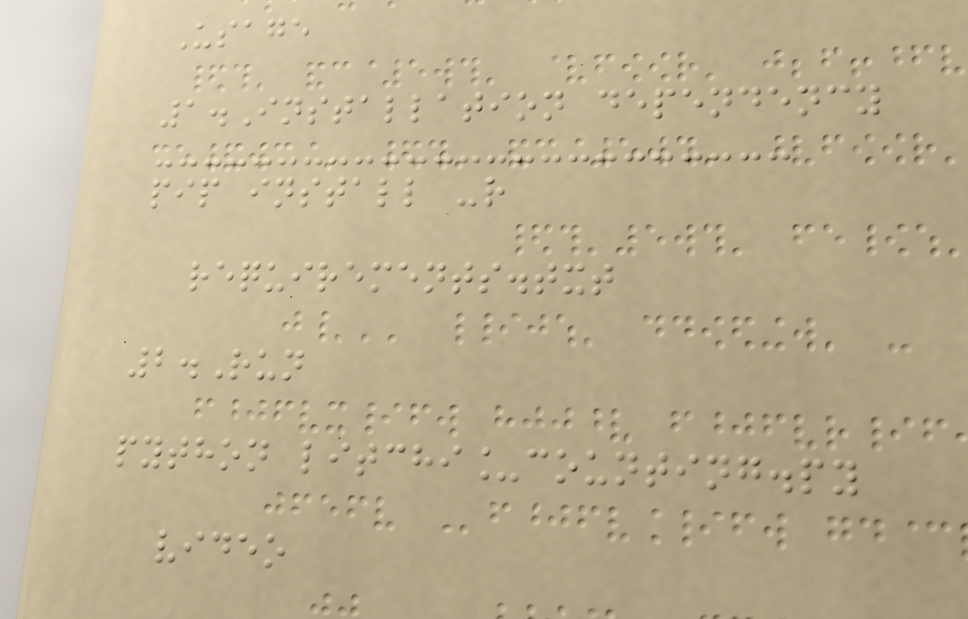Usage
1.Installation dependency
pip install -r
requirements.txt
2.Run
python litchi_counting.py
video
